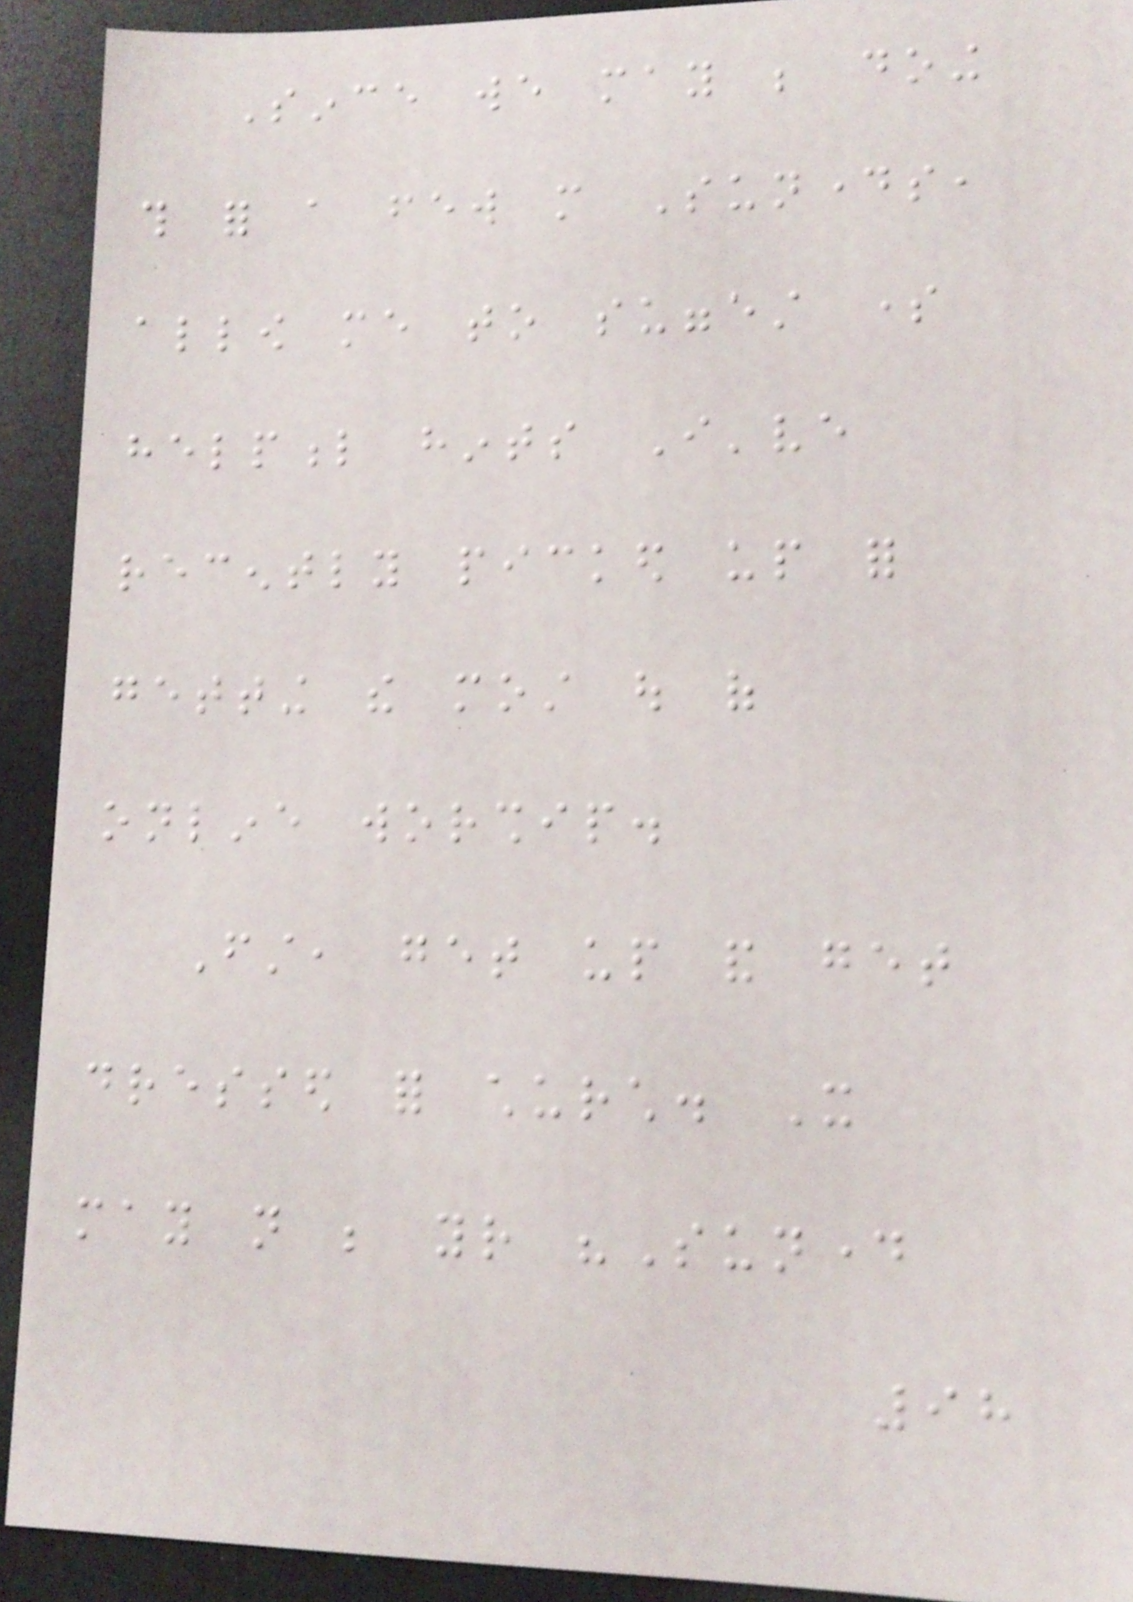Since we may be doing
this for a few more Sundays,
allow me to suggest some
helpful hints I've
recently picked up for
getting the most out of
online worship.
First, get up and get
dressed for church. It
may not be your "Sunday
98
